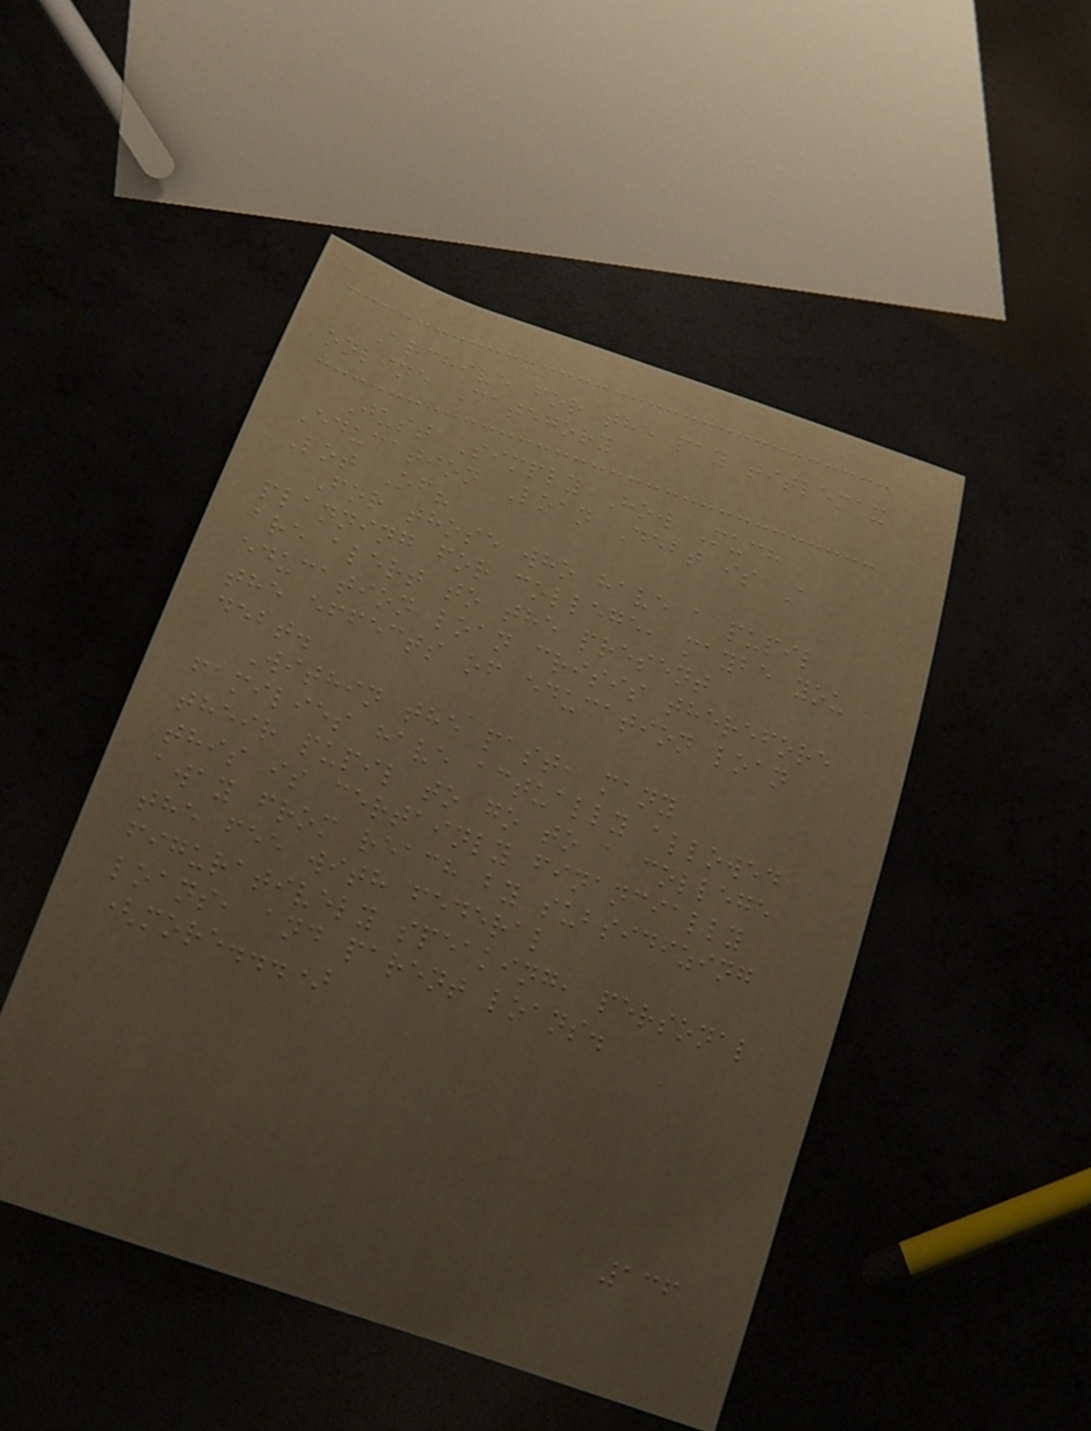Archive for the pay titlemax
online Category
Just Simply How Much
Education Loan Debt is A
Lot Of?
For those who have a pupil
planning for college, maybe you
are alert to the present
education loan crisis therefore
the effects of education loan
debt.
Within the past, many
families have actually allowed
their pupil to go to a college
this is certainly financially
away from reach by subsidizing
the fee with federal
figuratively speaking, personal
loans, and parent loans.
(more...)
136
